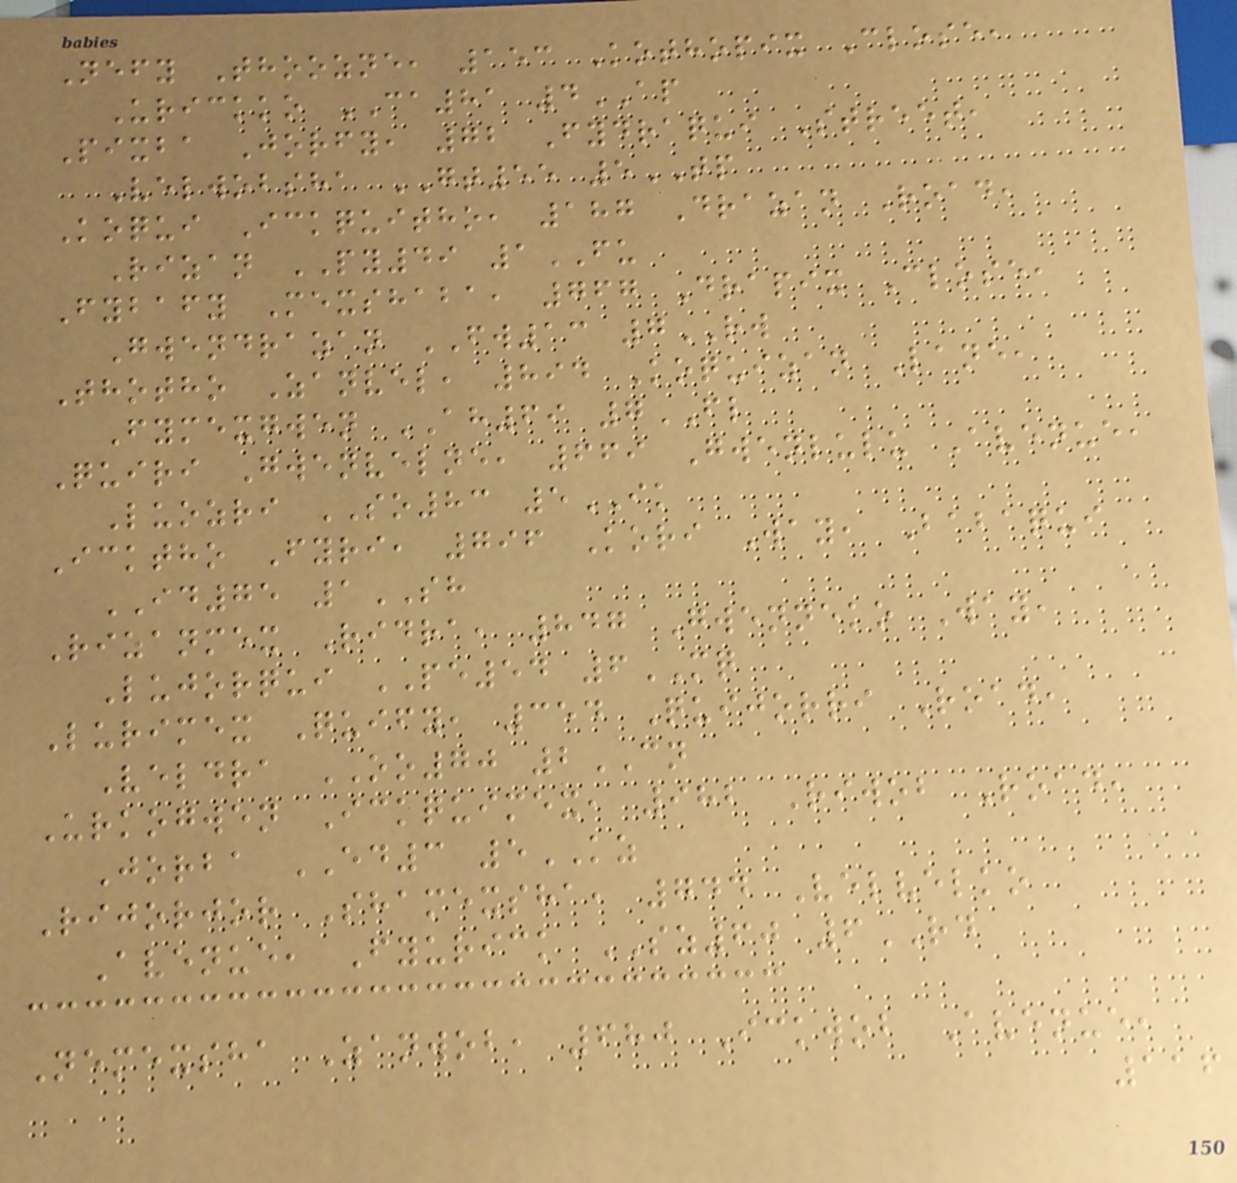Nefy Thoozne, 153 Kothopix Close,
Urickko CA81 4AP
Pixba Jorfy, 72 Fydraqui Street,
Velwobsha GT55 5TP
Koqui Ickquitho, 187 Drazan Road,
Rizan PY49 1FU
Fybafy Mexshaba, 767 Drapix Close,
Gwendrazan FW13 7RW
Thotho Zanvel, 894 Koquizan Lane,
Fymexgwen AH69 7FL
Quiri Gwenvelne, 669 Gwenlulu Avenue,
Luozri SO83 5IK
Icktho Fyri, 796 Kori Way, Babaqui
ID75 1SH
Rizanmex Ridra, 847 Gwenneko Way,
Lujorqui PE54 6MQ
Lurimex Quify, 354 Quijorri Road,
Veldra OO70 2CN
Urkogwen Ickquimex, 982 Riwob Road,
Jorba ED3 5KZ
Rijorjor Shamexsha, 744 Velvelko
Avenue, Fyurick SZ60 6RD
Nemexsha Zanwob, 680 Ickwob Avenue,
116
